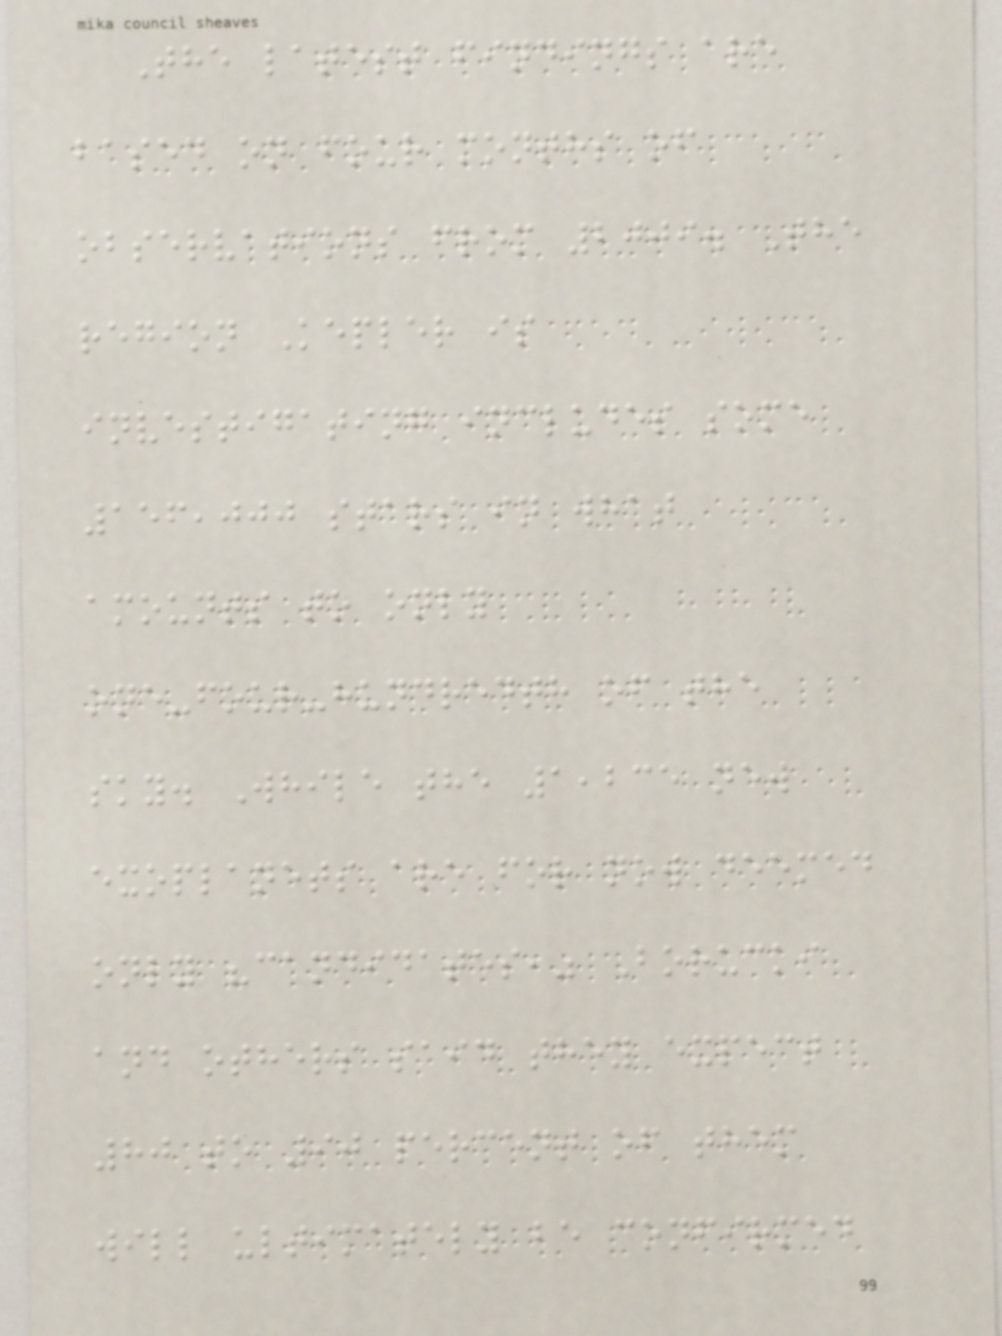The latest findings are
based on four months of
observations from 2009. The
region Kepler is
investigating includes some
156,000 stars in what
amounts to only
one-four-hundredth of the
sky. While the 1,235 new
exoplanets are for now deemed
only "candidates," Borucki
and others said they expect
80 to 90 percent of them
will ultimately be confirmed
